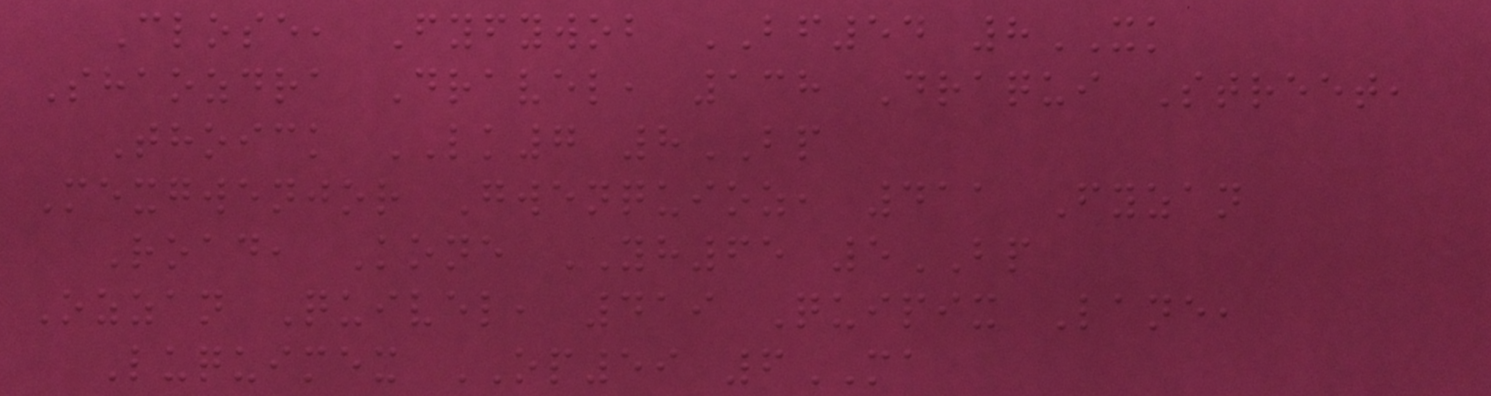Close, Fyfywob BF54 8XK
Shaozdra Dravel, 138 Draqui Street,
Thoick LK7 8BP
Mexgwenjor Gwenquioz, 411 Fyzan
Road, Kone YH65 5BP
Ozzan Quivel, 419 Quipix Lane,
Luquimex OP59 6MA
